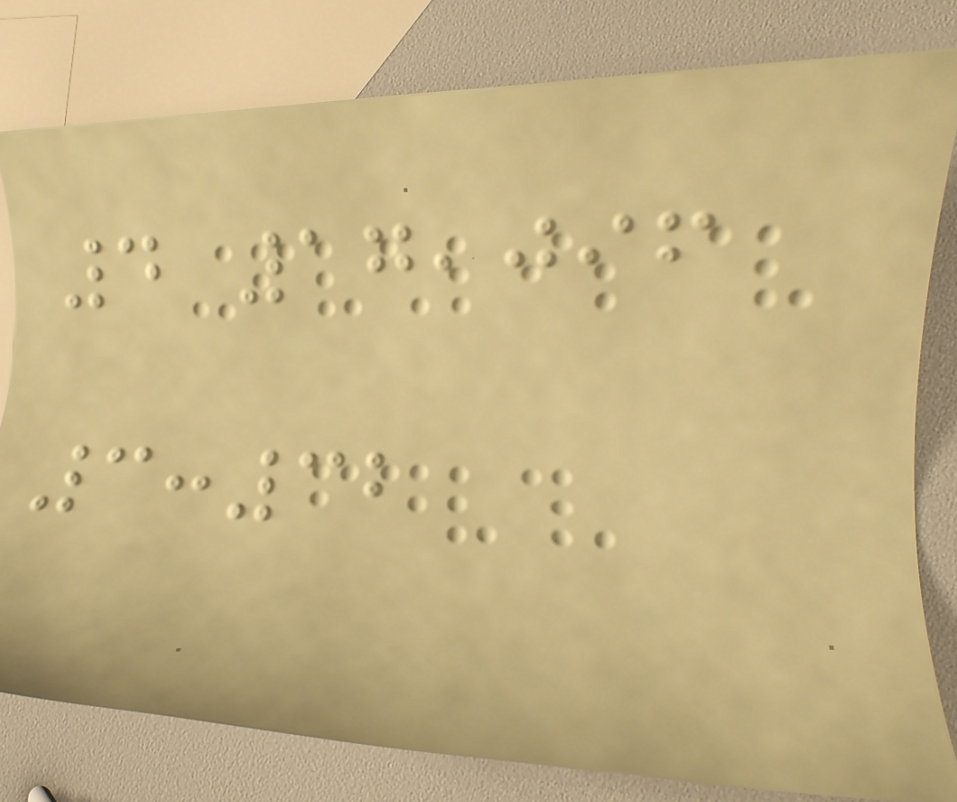4 17,096
3:32
